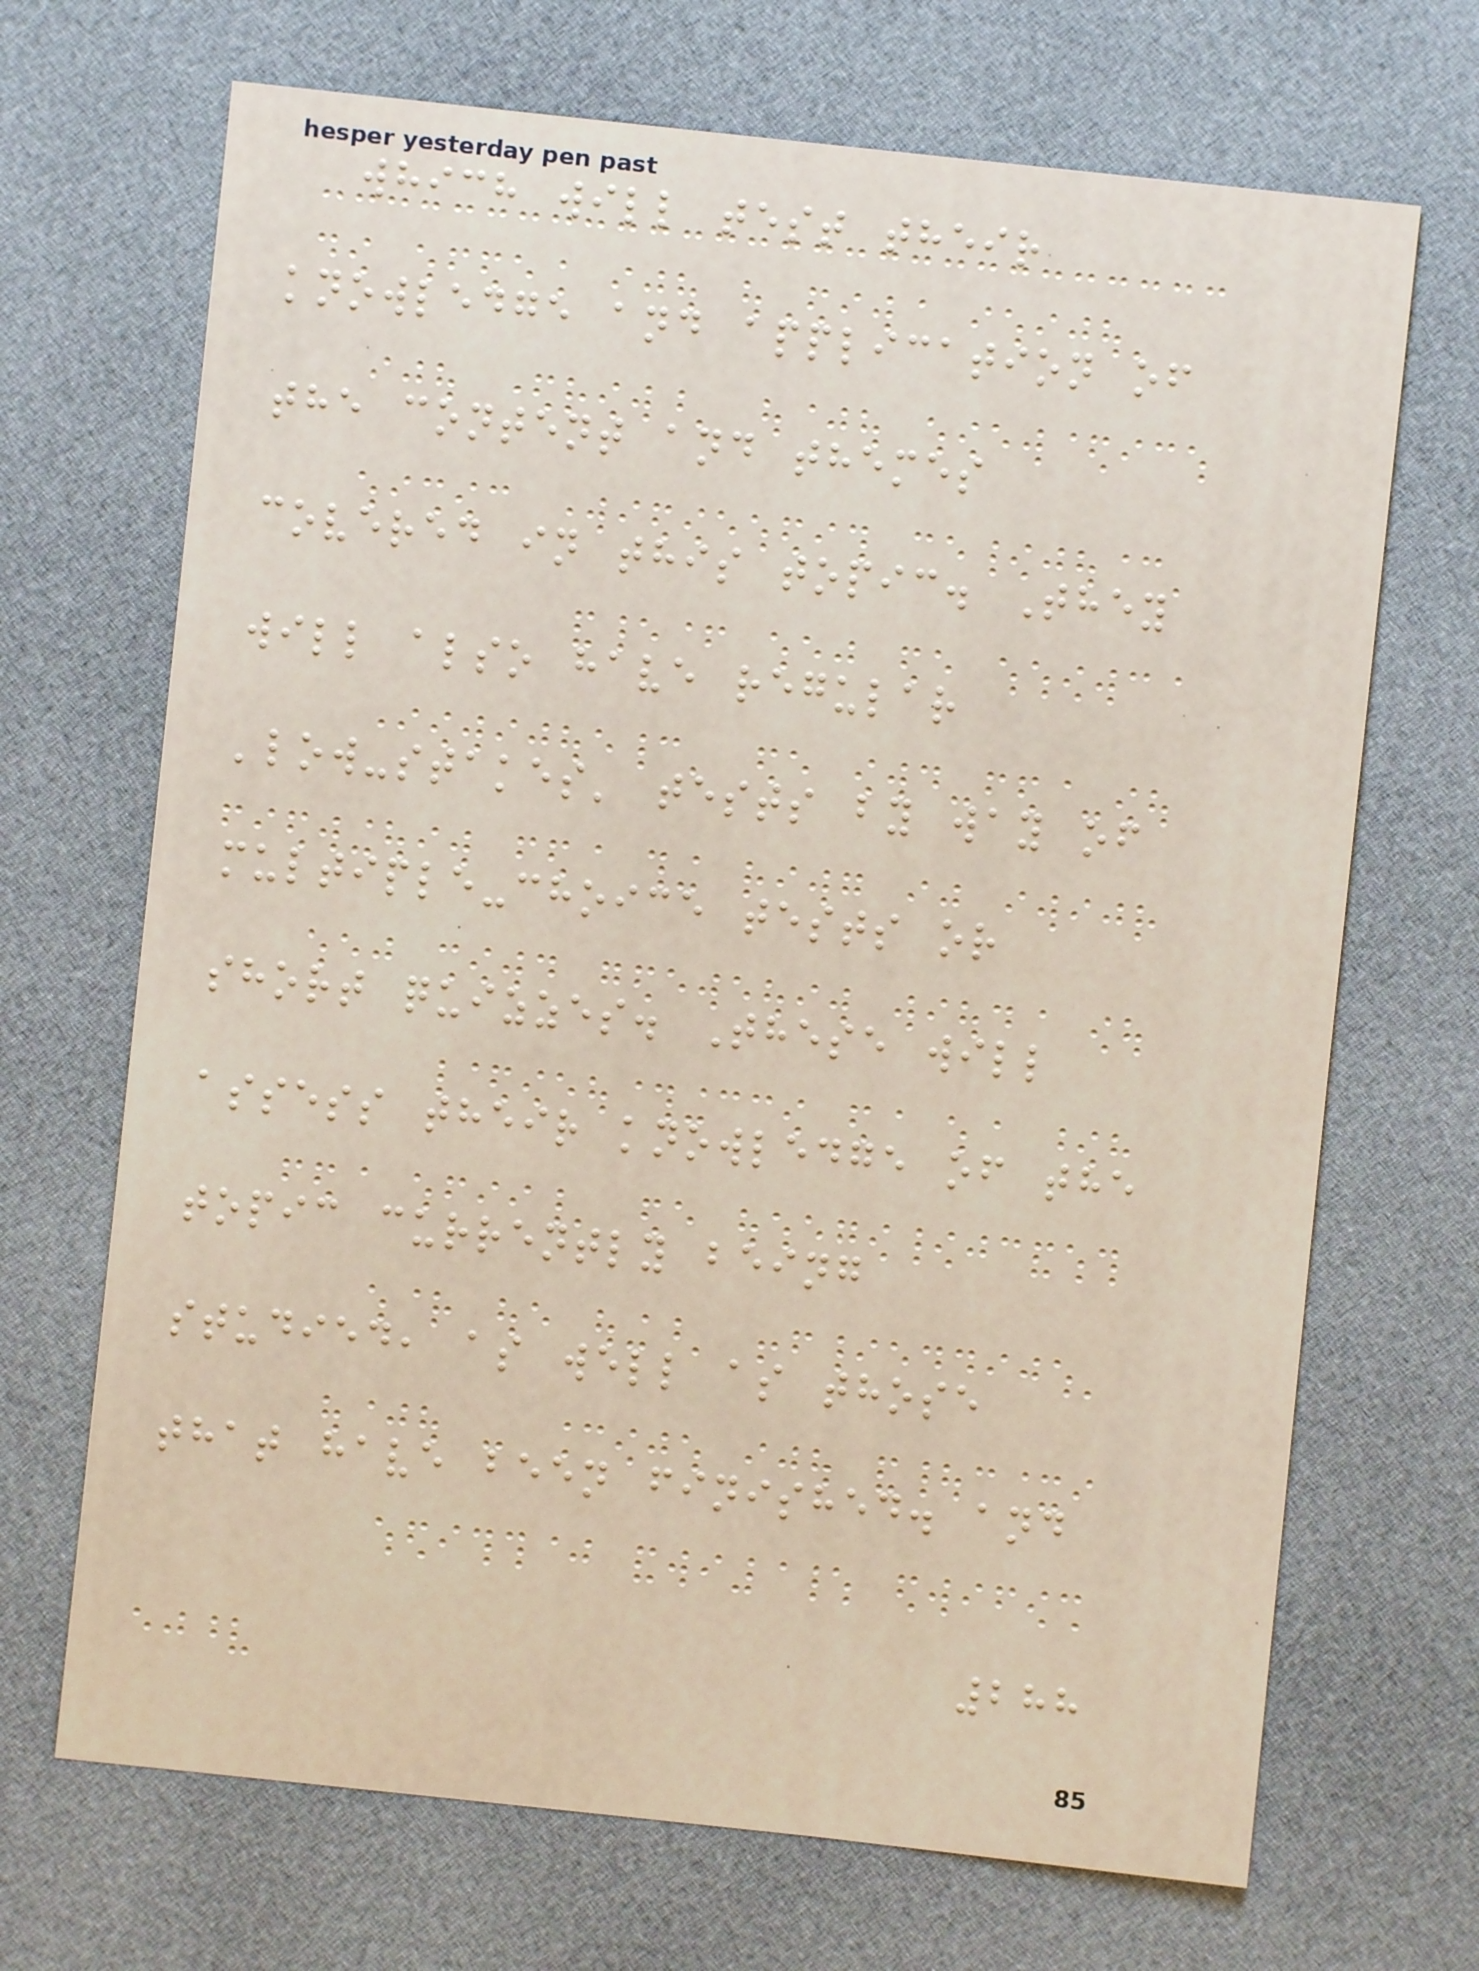which will test their
knowledge and application of
the content and themes
covered in this topic. They
will also have regular
'low-stakes' tests by way of
multiple-choice tests or
short quizzes. These will
assess their knowledge of the
topic currently being
studied, as well as those
that have been finished. and
288
